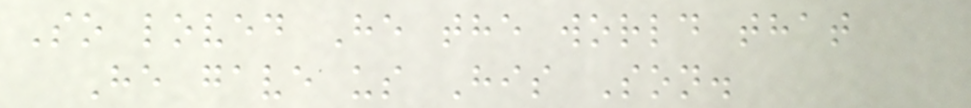So loved He the world that
He gave us His Son.
